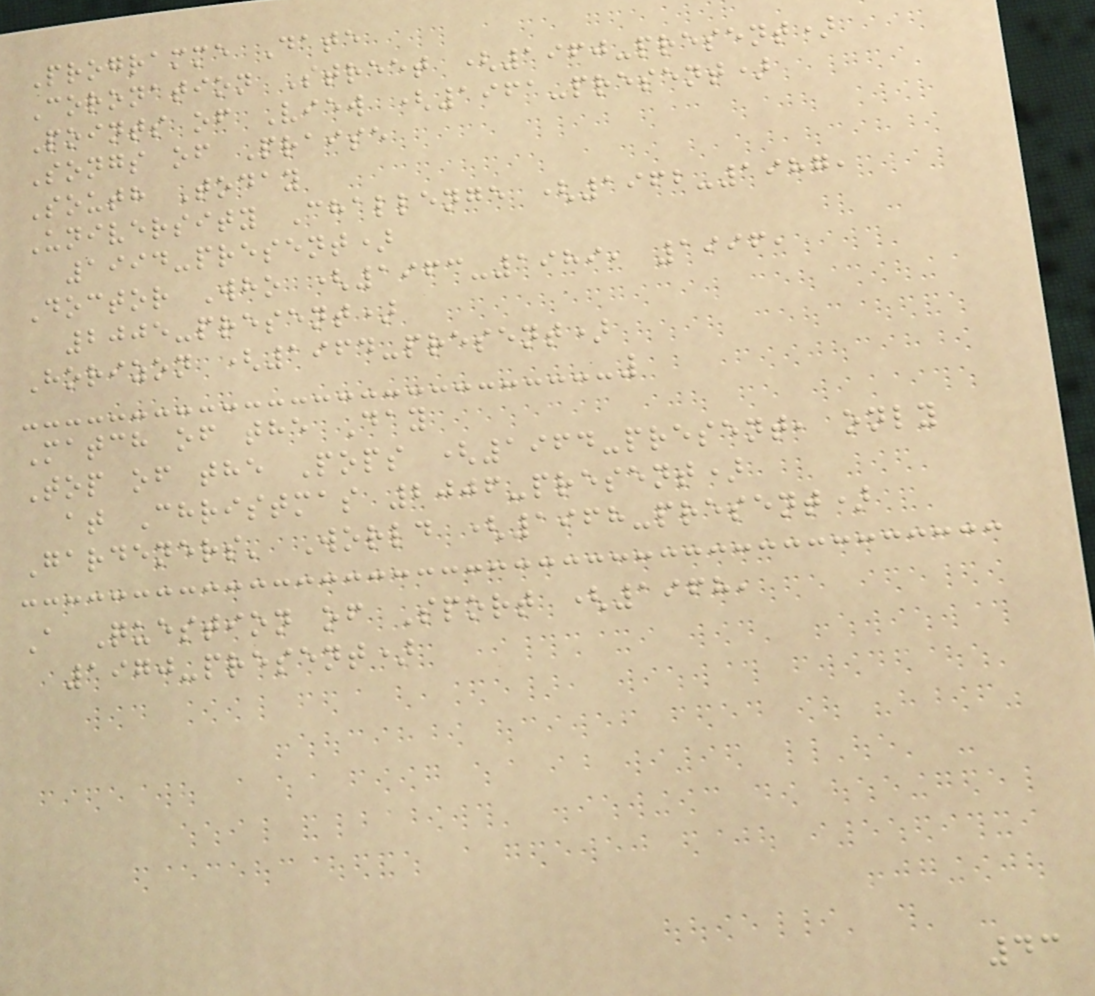Programme Date
Coronation Street (1960-present)
Points of View (1961-present)
Songs of Praise
South Today
University Challenge (1962-1987,
1994-present)
Doctor Who (1963-1989, 1996,
2005-present)
Horizon (1964-present)
Match of the Day
Top of the Pops (1964-present, only
at Christmas 2006-present)
Gardeners' World (1968-present)
A Question of Sport (1968,
1970-present)
43
